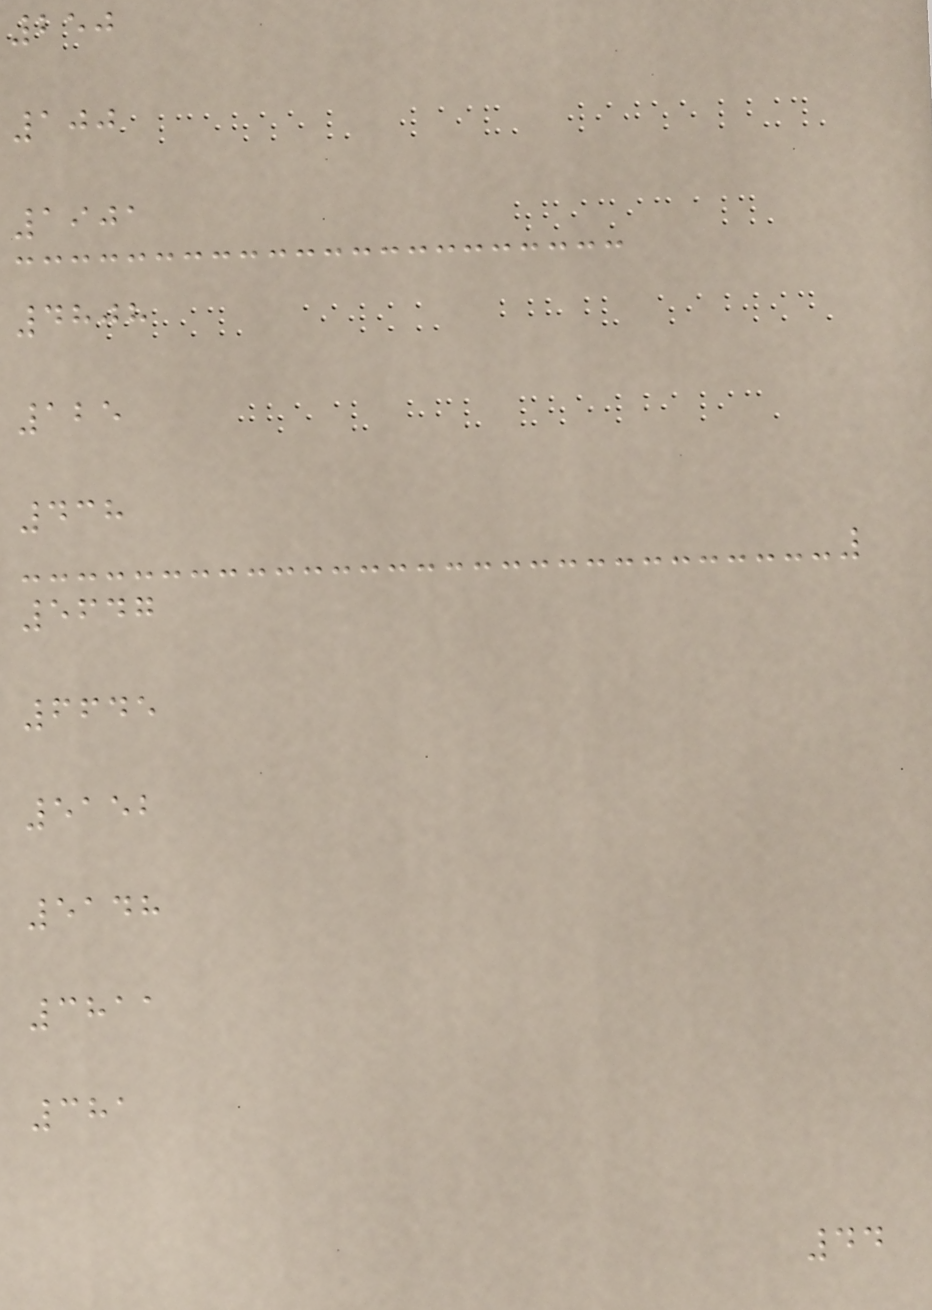250
100
1901
4808
125
438
5647
6645
5152
5148
3811
381
44
